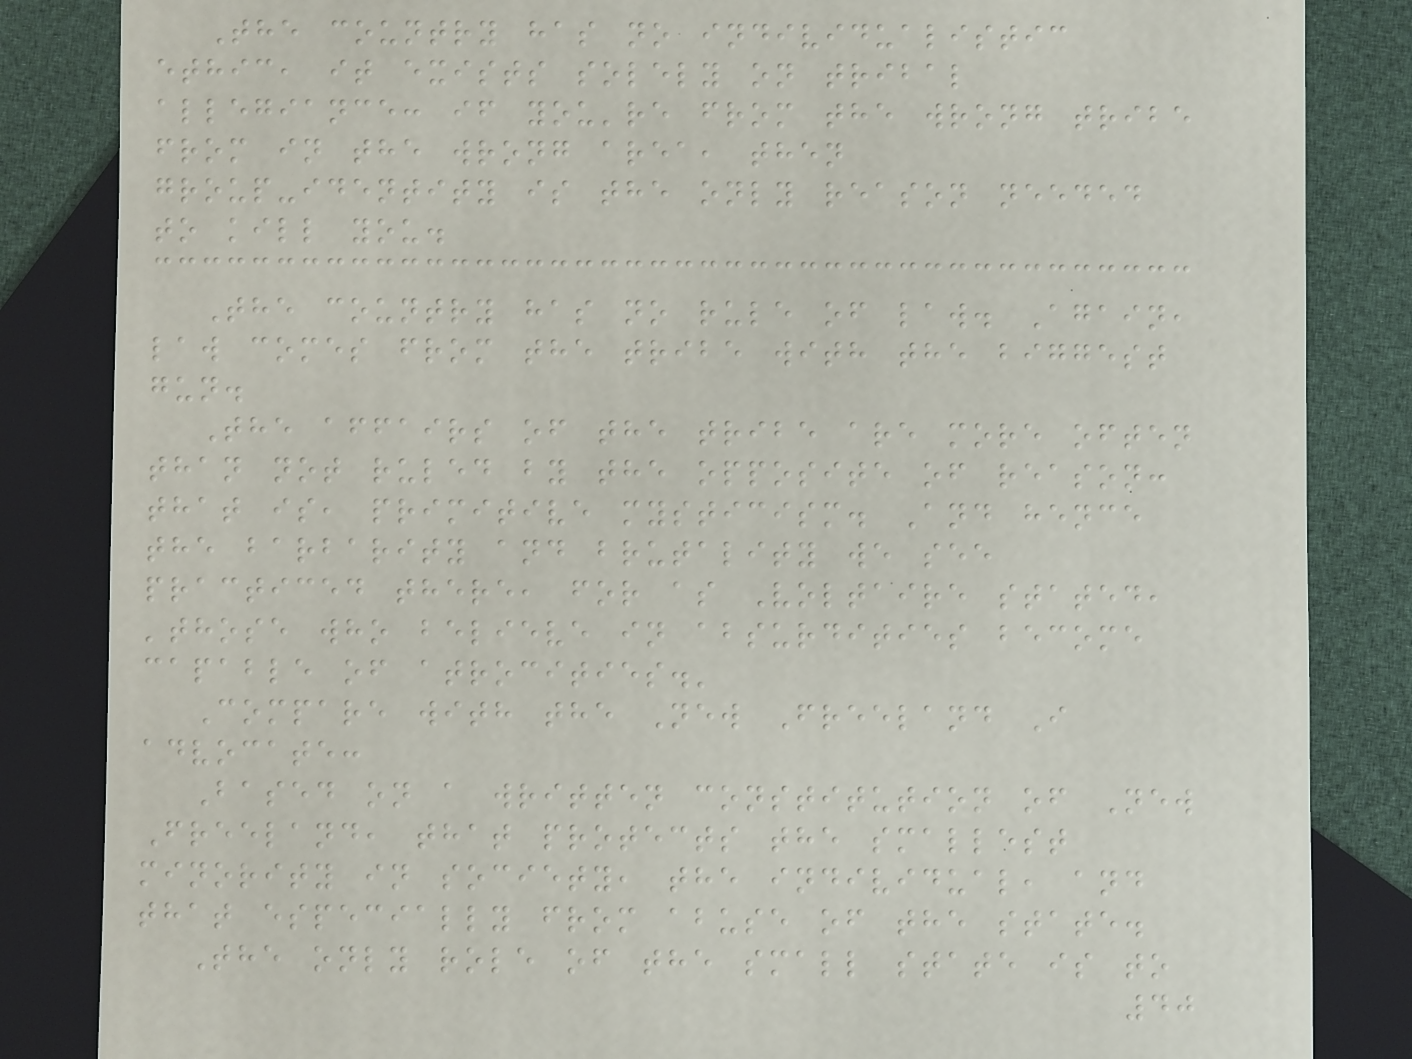The country has no individualistic
ethic, it exists solely on tribal
allegiance: if you're from the wrong tribe
from in the wrong area, then
group-identity is the only reason needed
to kill you.
The country has no rule of law. Again,
law comes from the tribe with the biggest
gun.
The affairs of the tribe are more often
than not ruled by the opposite of reason:
that is, primitive mysticism. And hence
the barbarity and brutality we see
practiced there, for as Voltaire stated,
'those who believe in absurdities become
capable of atrocities.'
Compare with the New Freeland I
advocate:
Based on a written constitution of New
Freeland, that protects the smallest
minority in society, the individual, and
that especially from abuse of the state.
The only role of the small state is to
40
